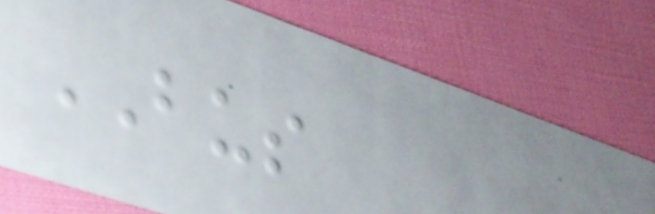BUS
